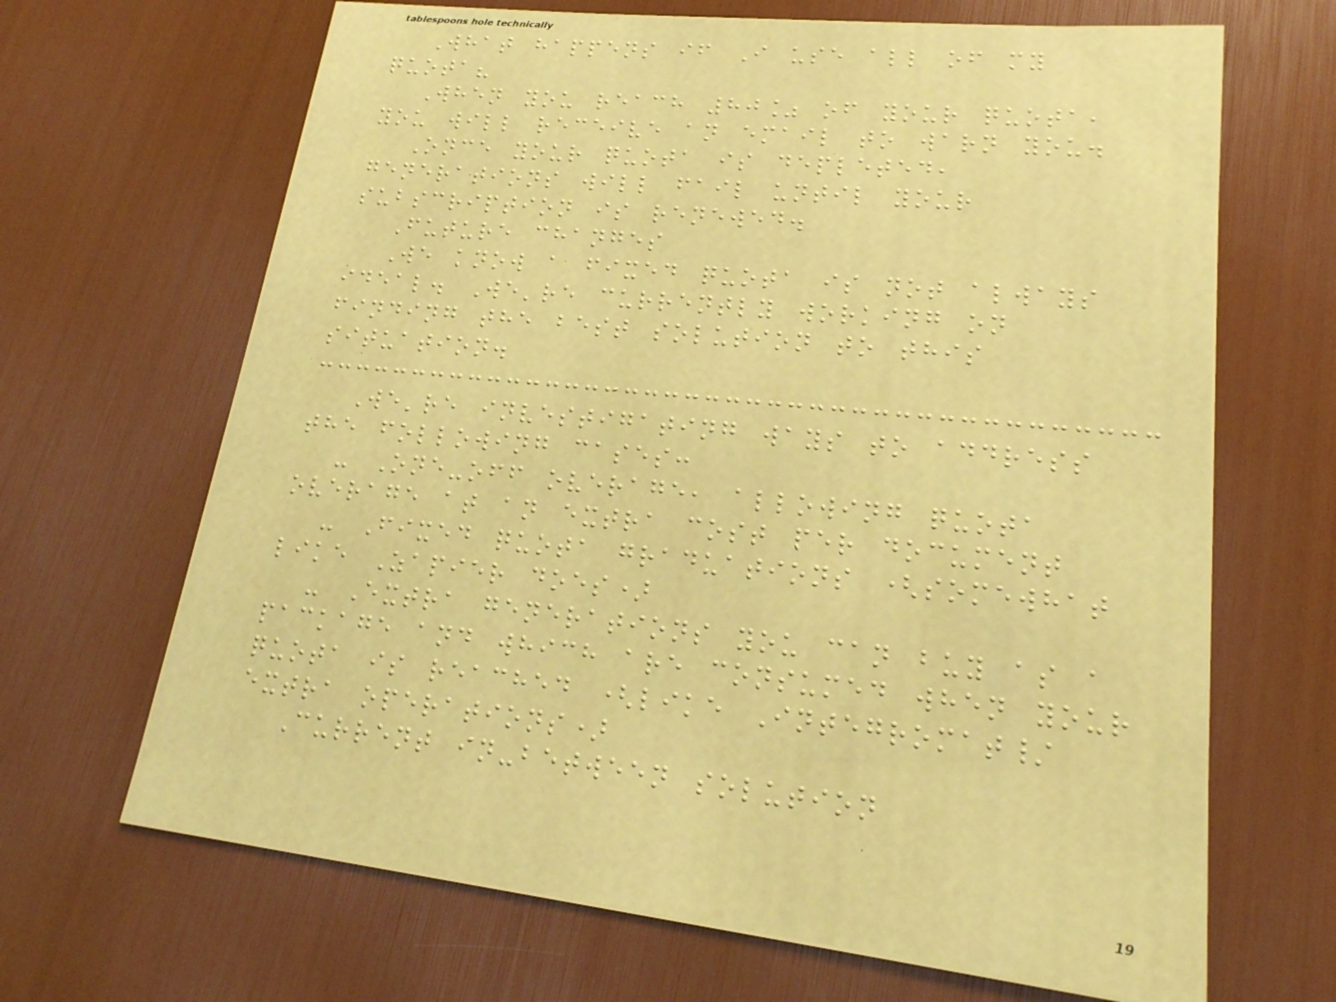What happens if I use all of my
quota?
When you reach 80% of your quota,
you will receive an email to warn you.
Once your quota is depleted,
generations will fail until your
subscription is renewed.
Future changes
We know a fixed quota is not always
ideal. We're currently working on
finding the best solution to this
situation.
We're investigating ways to address
the following cases:
- One-off overage, allowing quota
overage at an extra cost per document
- Fixed quota graduations (somewhat
like Zapier does)
- Extra generations you can buy as a
package and which are consumed when your
quota is reached (like Integromat/
extra operations)
Current in-between solution
